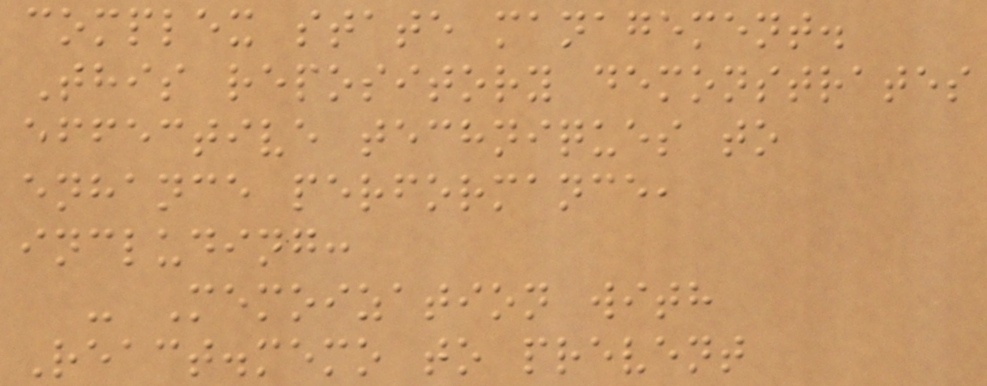complex state management.
This repository demonstrates
effective techniques to
enhance performance,
including:
- Memoization with
React.memo to prevent
